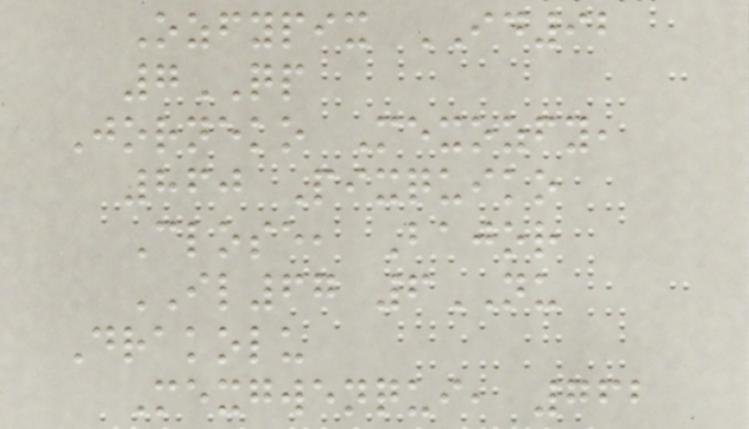Ozfypix ID92
7QP
Jorneko Mexozfy,
860 Pixquiko
Close, Bajor
IL67 6NU
Drakolu
Mexgwenqui, 762
